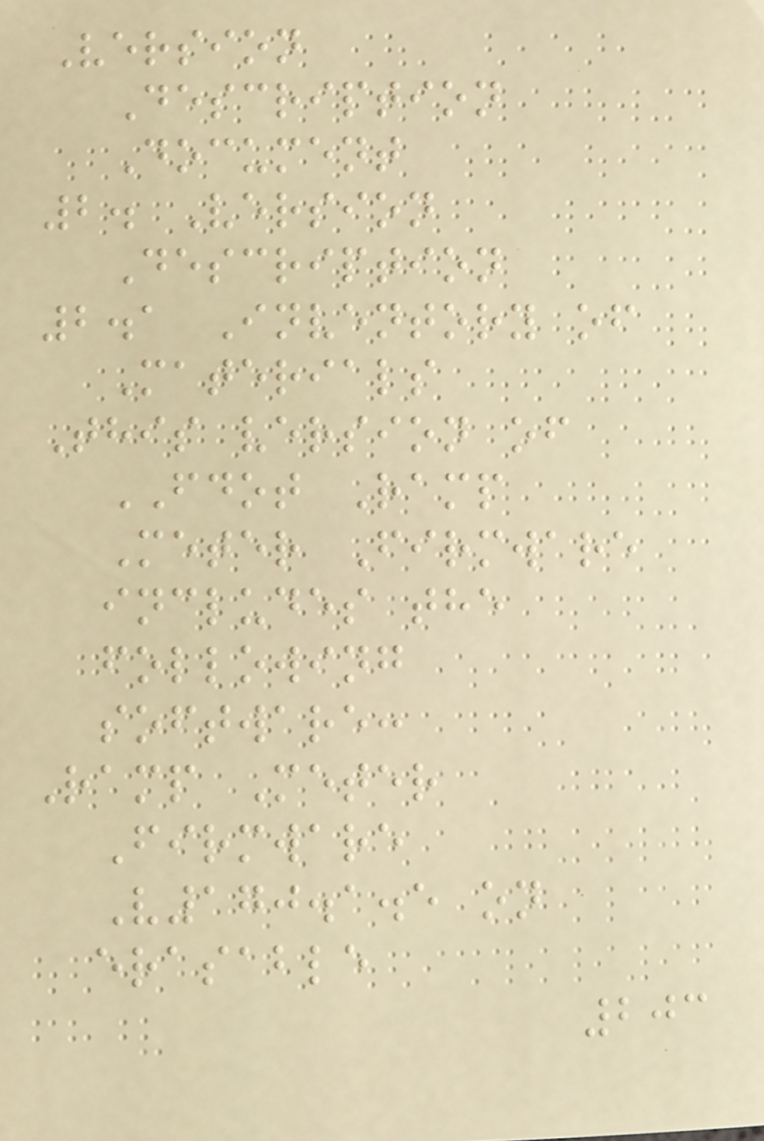Version
Description
Document
2. Version
Description
2.1 Inventory of
Materials
This version of
FDOT Ramp
Meter Firmware
includes the
following
software:
Ramp Meter
Firmware
V170.1.5 on
erasable
203
